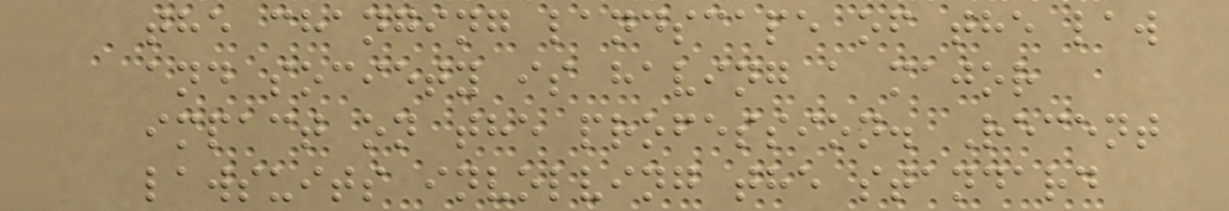the changing landscape of the law
and society is having a major
impact on the profession. Recent
lawsuits involving the standard
